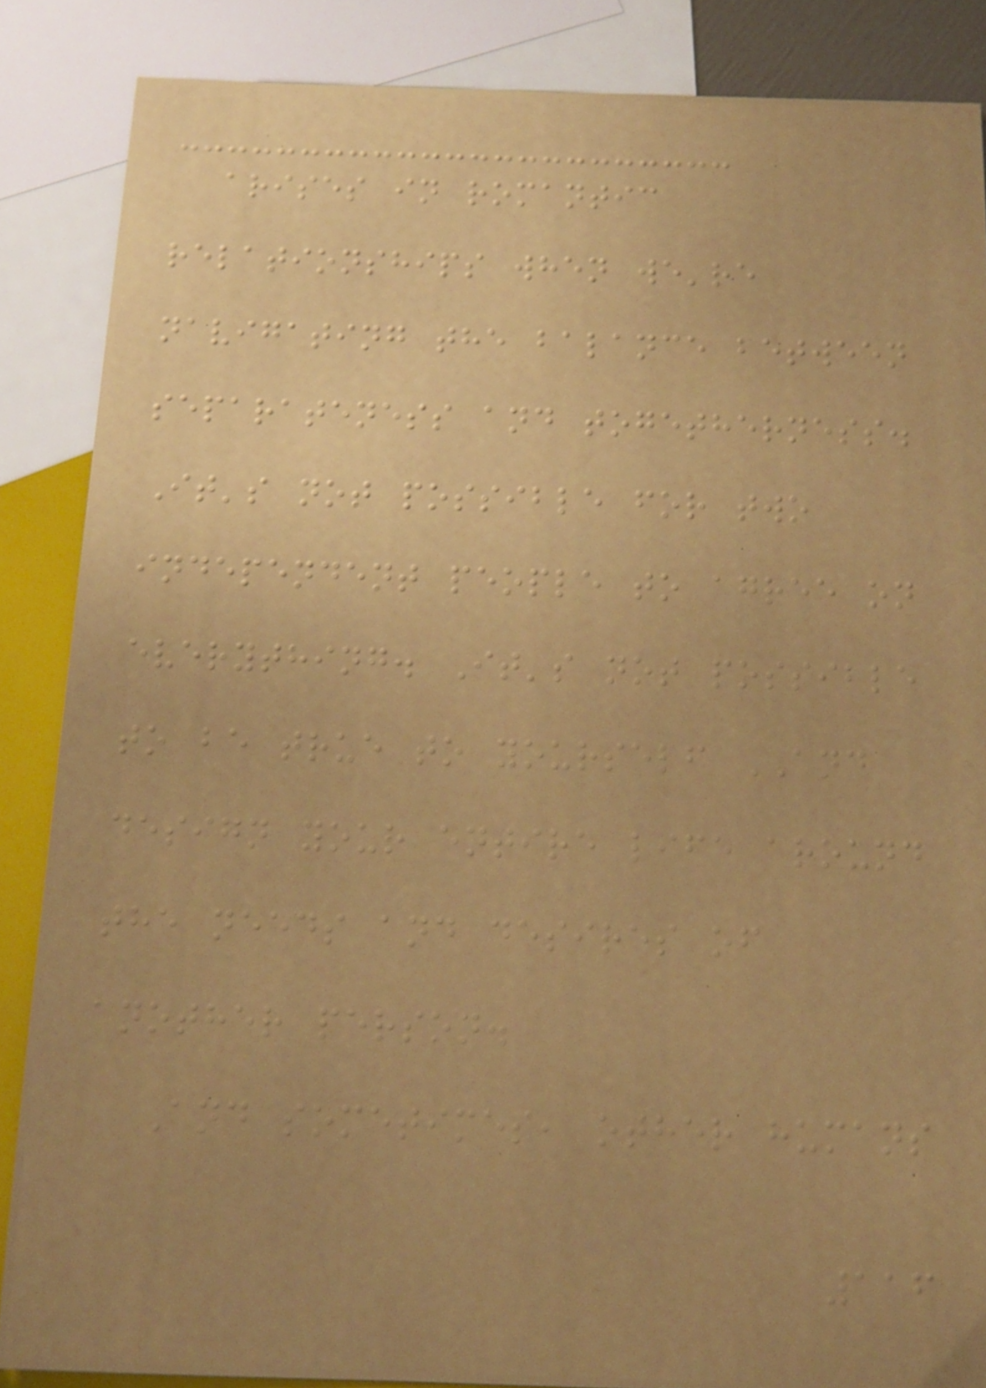arises in romantic
relationships when we're
navigating the balance between
separateness and togetherness.
It's not possible for two
independent people to agree on
everything. It's not possible
to be true to yourself AND
design your entire life around
the needs and desires of
another person.
And sometimes, other humans
116
